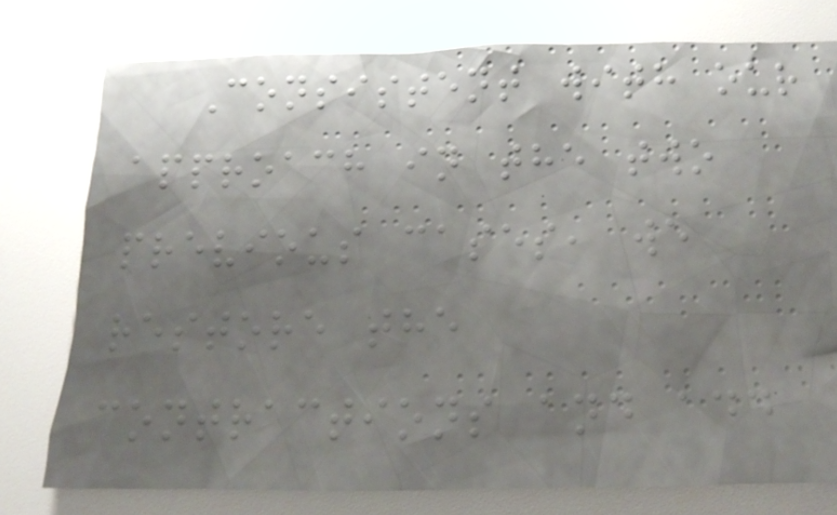Consistent with our
approach in the two
previous cases, we
restore the
contractions and add
